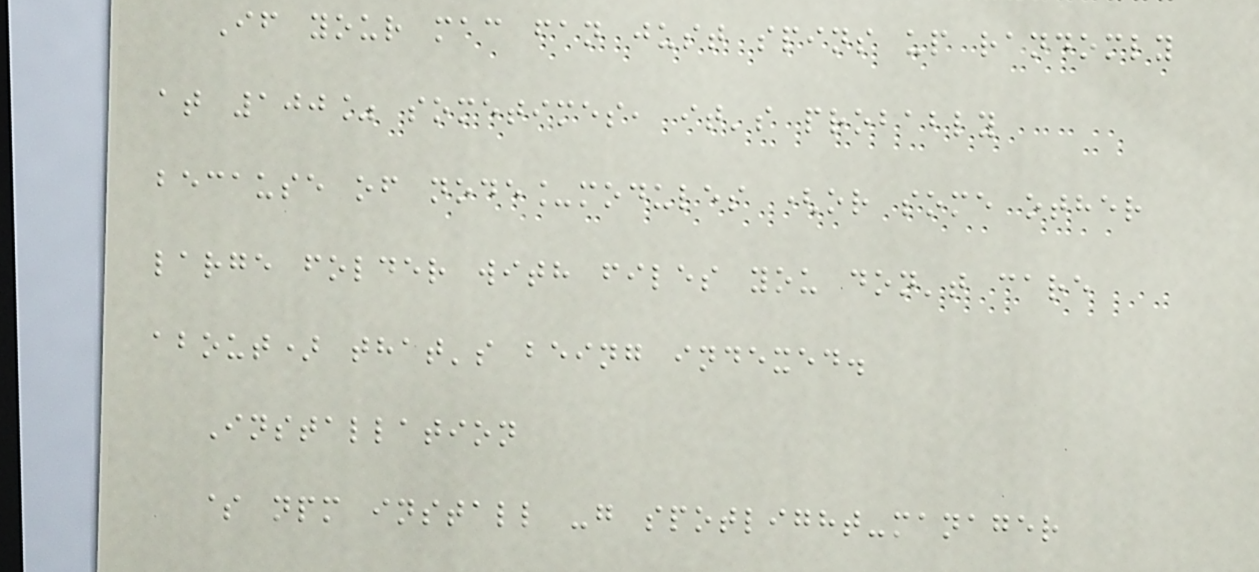If your mac fan just spins up randomly
at 100% sometimes, it's probably
because of node_modules (or some other
large folder with files you don't care
about) that's being indexed.
Installation
$ npm install -g spotlight-manager
